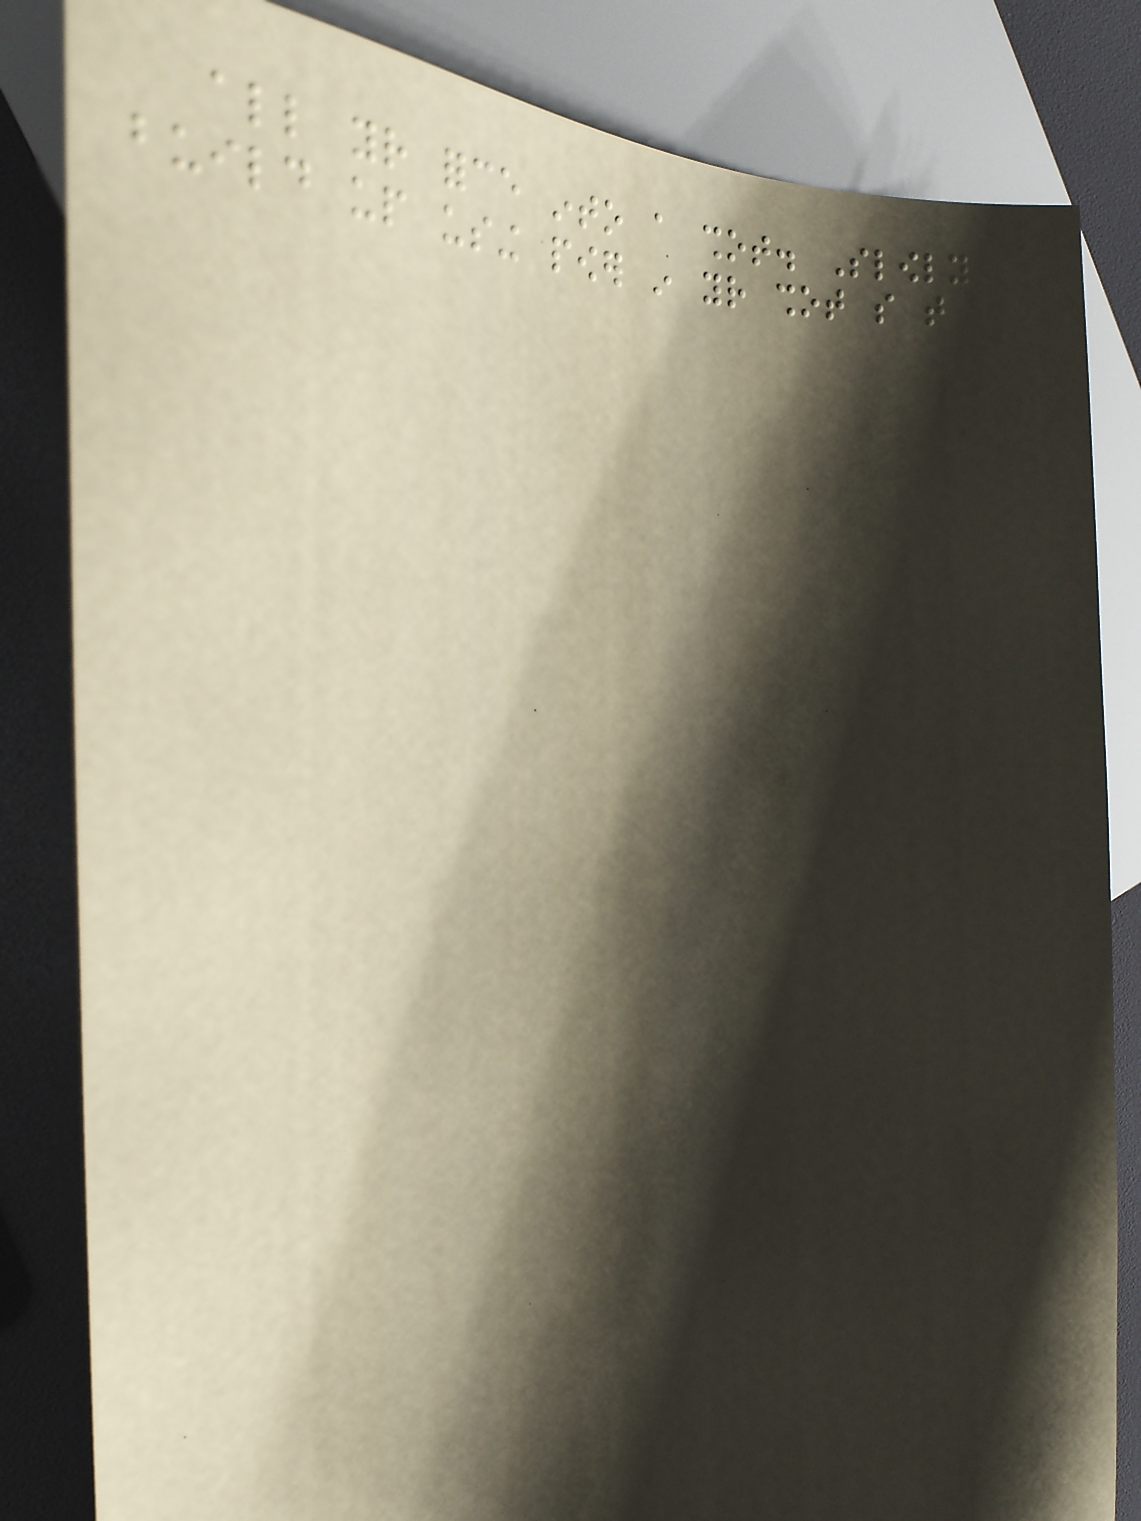all your force into a shot. Slowly
build up using power in your shot so that
